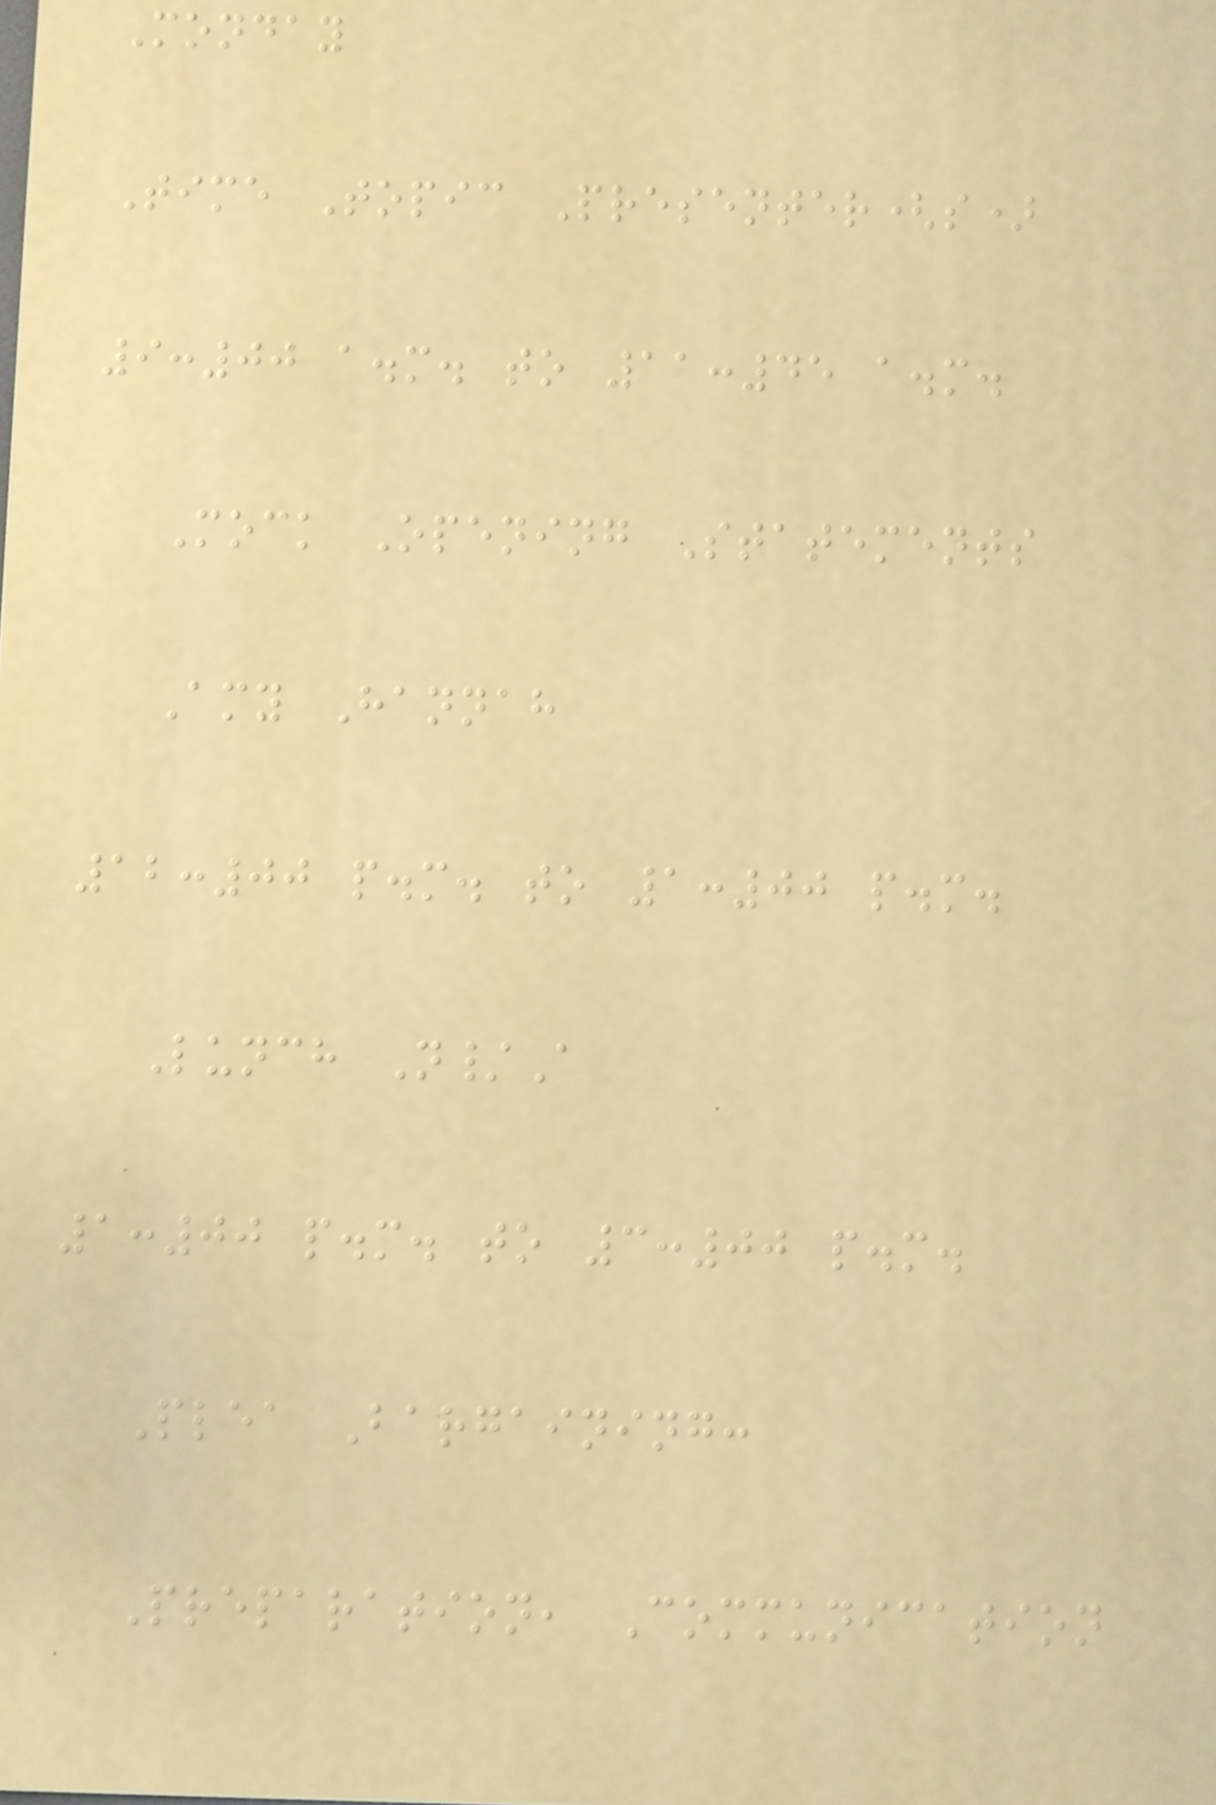Monday
Time Topic Presenter(s)
9:00 a.m. to 11:45 a.m.
Mock Opening Statements
Amy Hannah
12:00 p.m. to 1:00 p.m.
Lunch N/A
1:00 p.m. to 3:00 p.m.
Plea Bargaining:
Preparation, Communication
